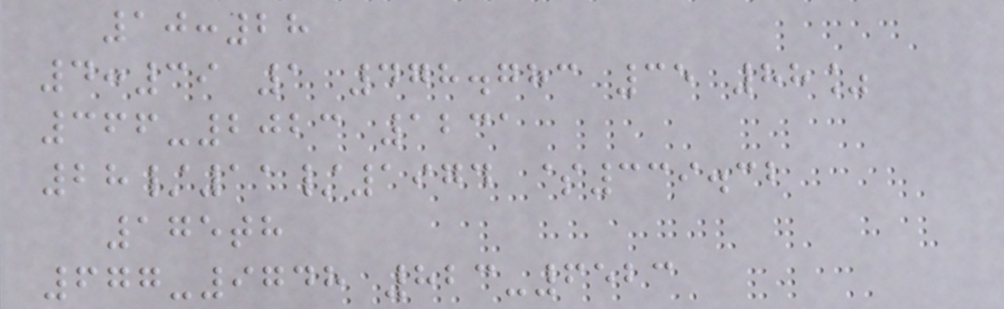10:28
4:39 1 478.783 35 88%
366-2023 1231
28/11/1974 $339.32
175th
677-9748 823-6523
